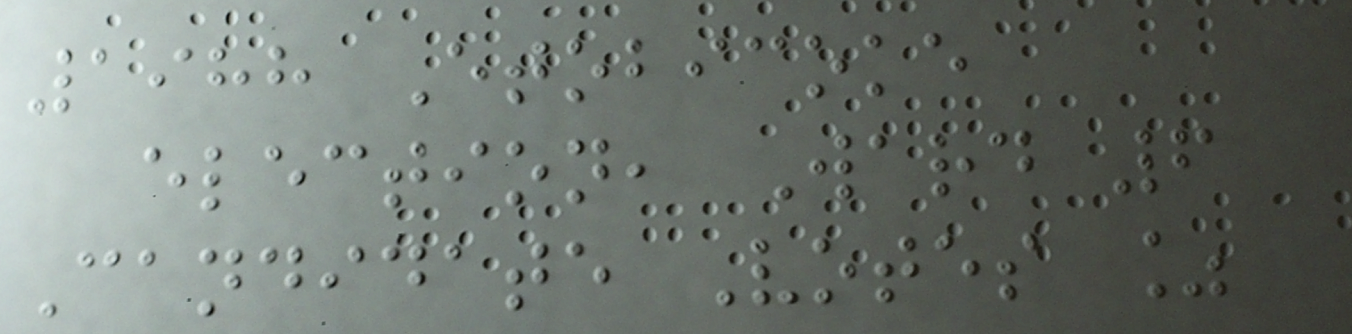1988 Etobicoke
election, Ward 6
Candidate Votes %
